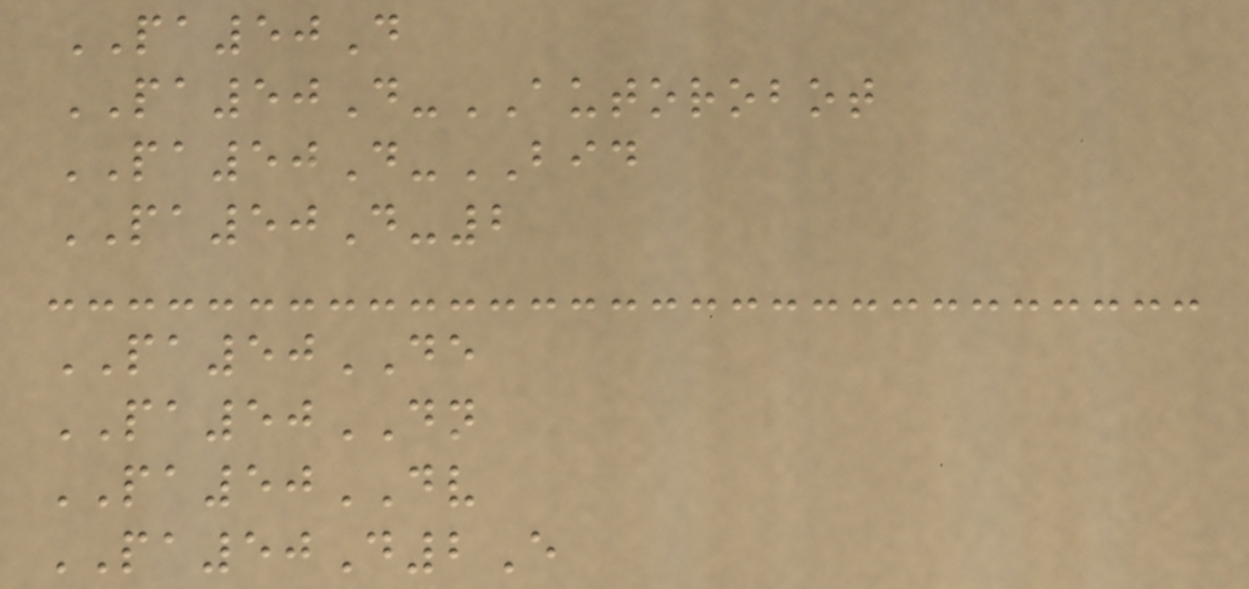PA50D
PA50D-AUTOROBOT
PA50D-BID
PA50D-2
PA50DE
PA50DN
PA50DV
PA50D2E
